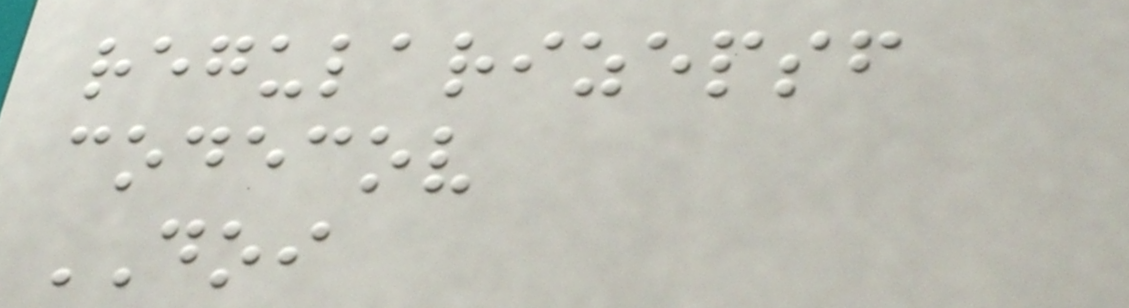regularizepsf
codecov
DOI
